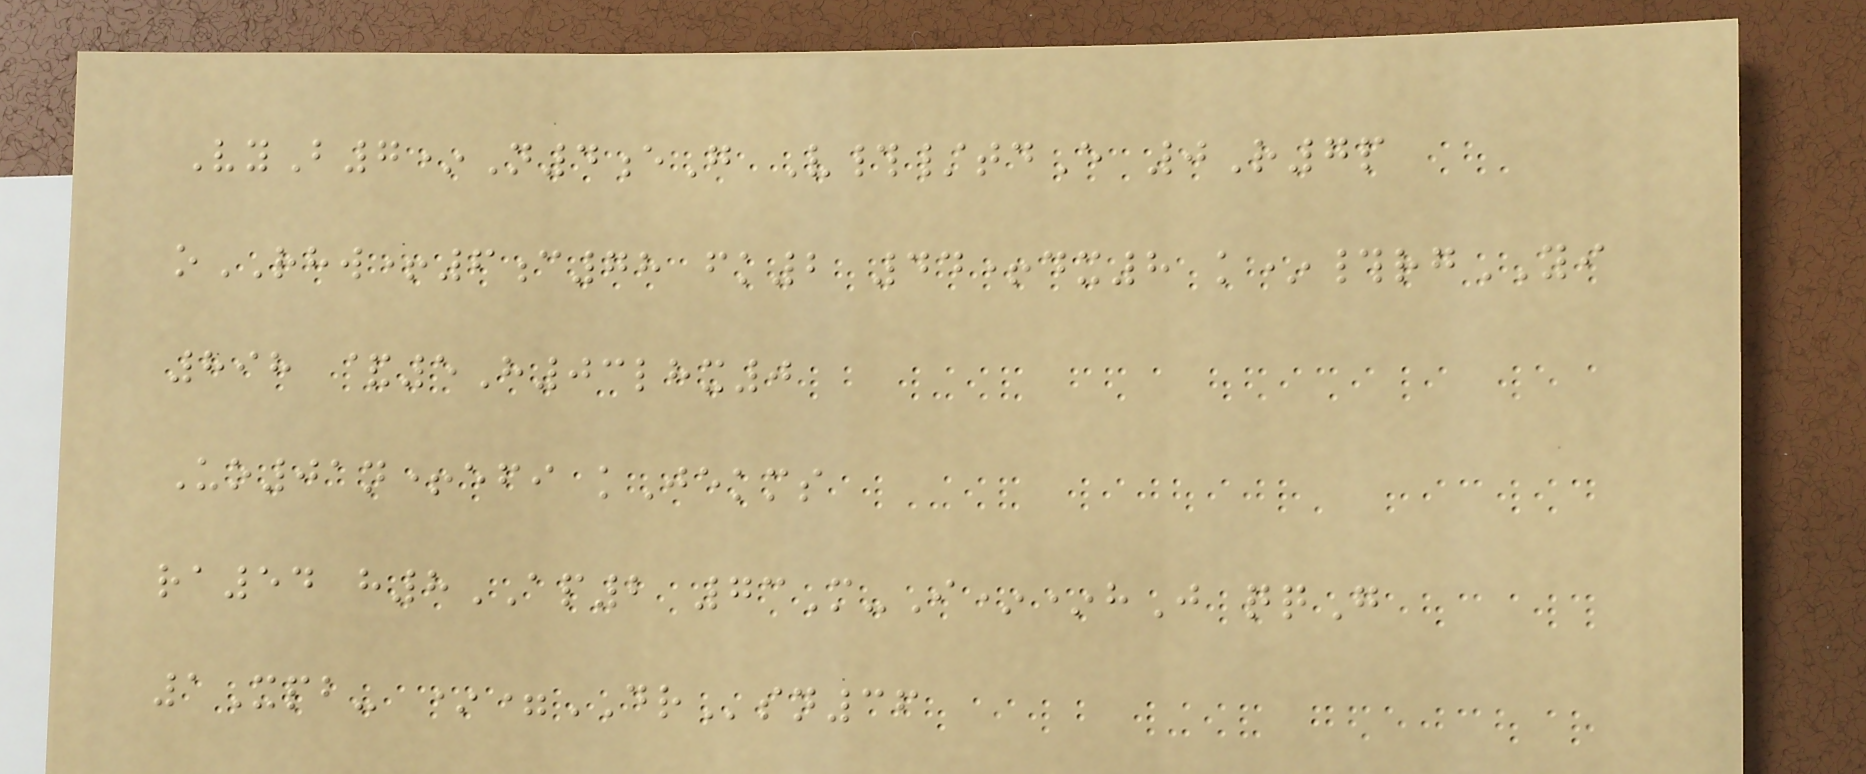VyB7*N4eG V#/tdE 0R7p
oRHW+6c78 fk2 44+dx8 k*#rgYI
898 &5H03lhx0
Uo01n+efi kJekms
ra54 h8AP2 73M-I**hJ qqG
1Xpb- *=DRsn36
